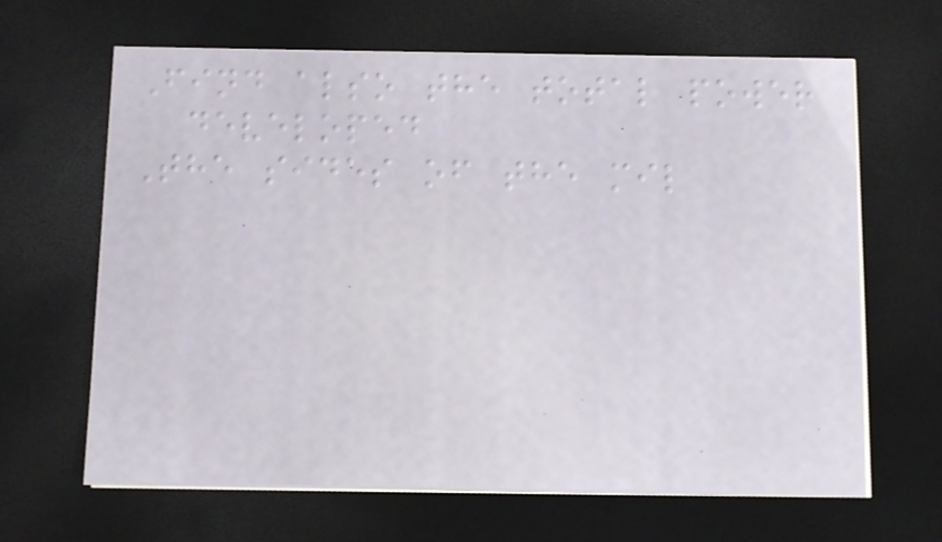Find also the total power
developed
The sides of the mil
